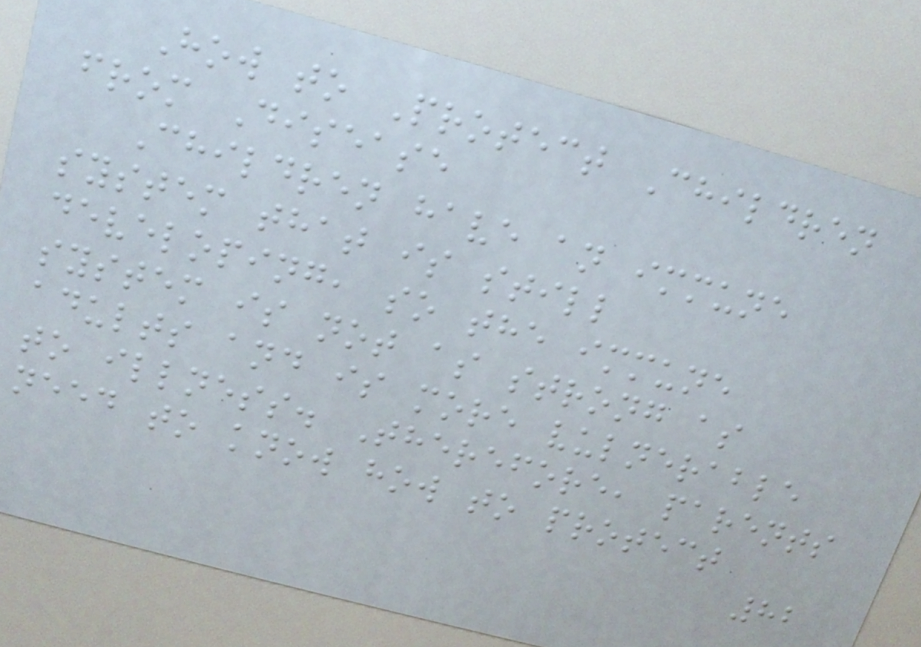How to Protect Children
from Disease
Children have an immune
system that is still
developing, so the immune
system is not as strong as
adults and is more vulnerable
to illness. Therefore, parents
need to know how to protect
82
